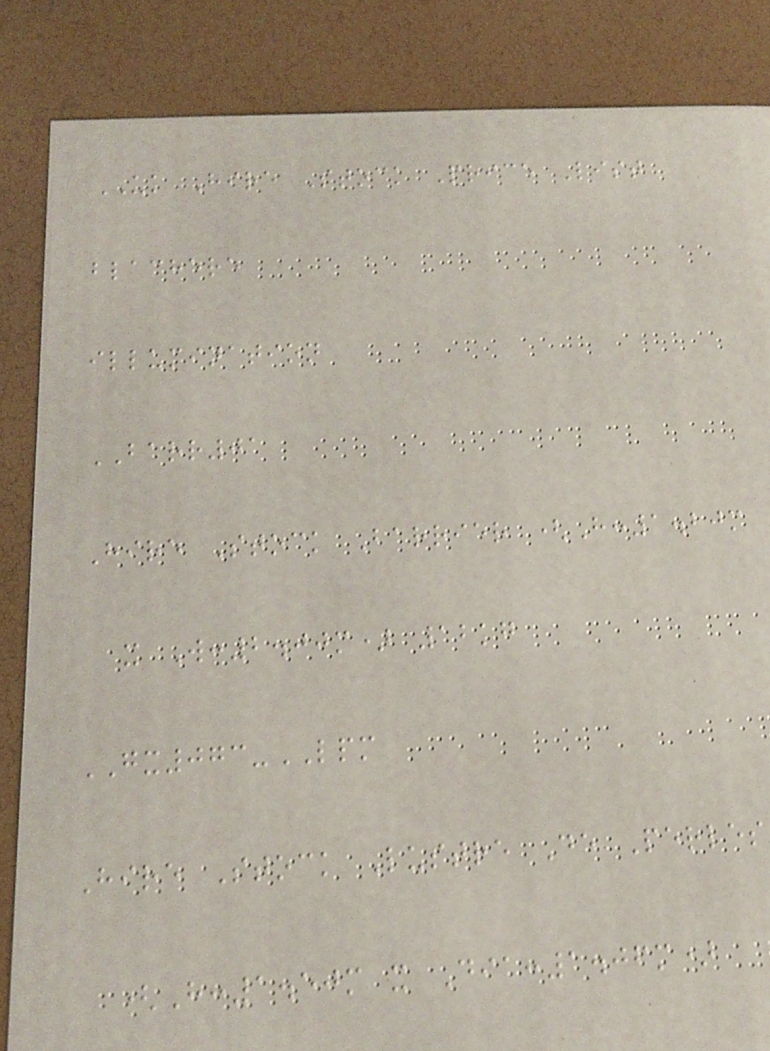UK Hire Stock Price List
blachere
illumination
BARR01
Hire Stock Barrier (H:1.20m
x W:2.00m) 12kg
GX073-LPM
Hire Stock Lustre De Perles
(H:1.50m x Dia:1.06m)
